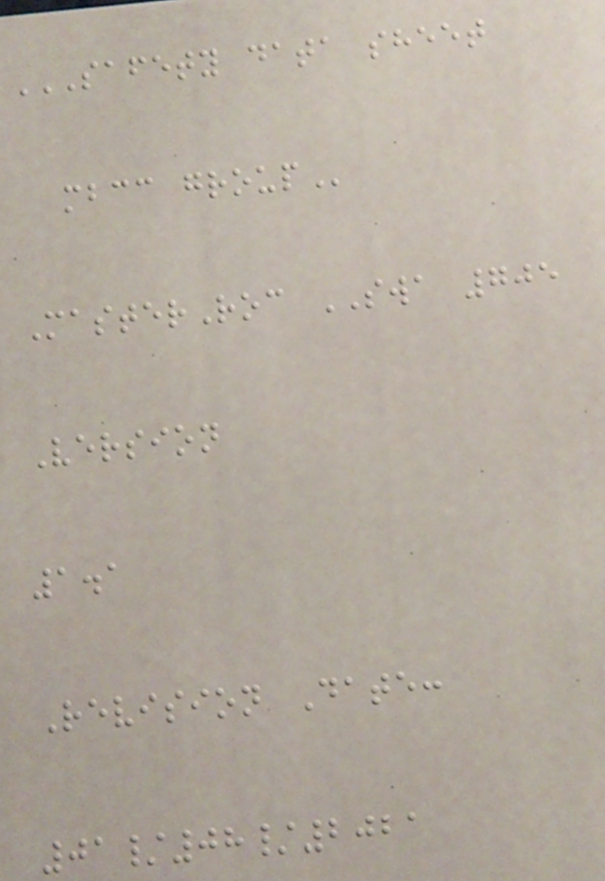SAFETY DATA SHEET
MBCC GROUP
MasterRoc SWA 705
Version
1.1
Revision Date:
01/08/2021
